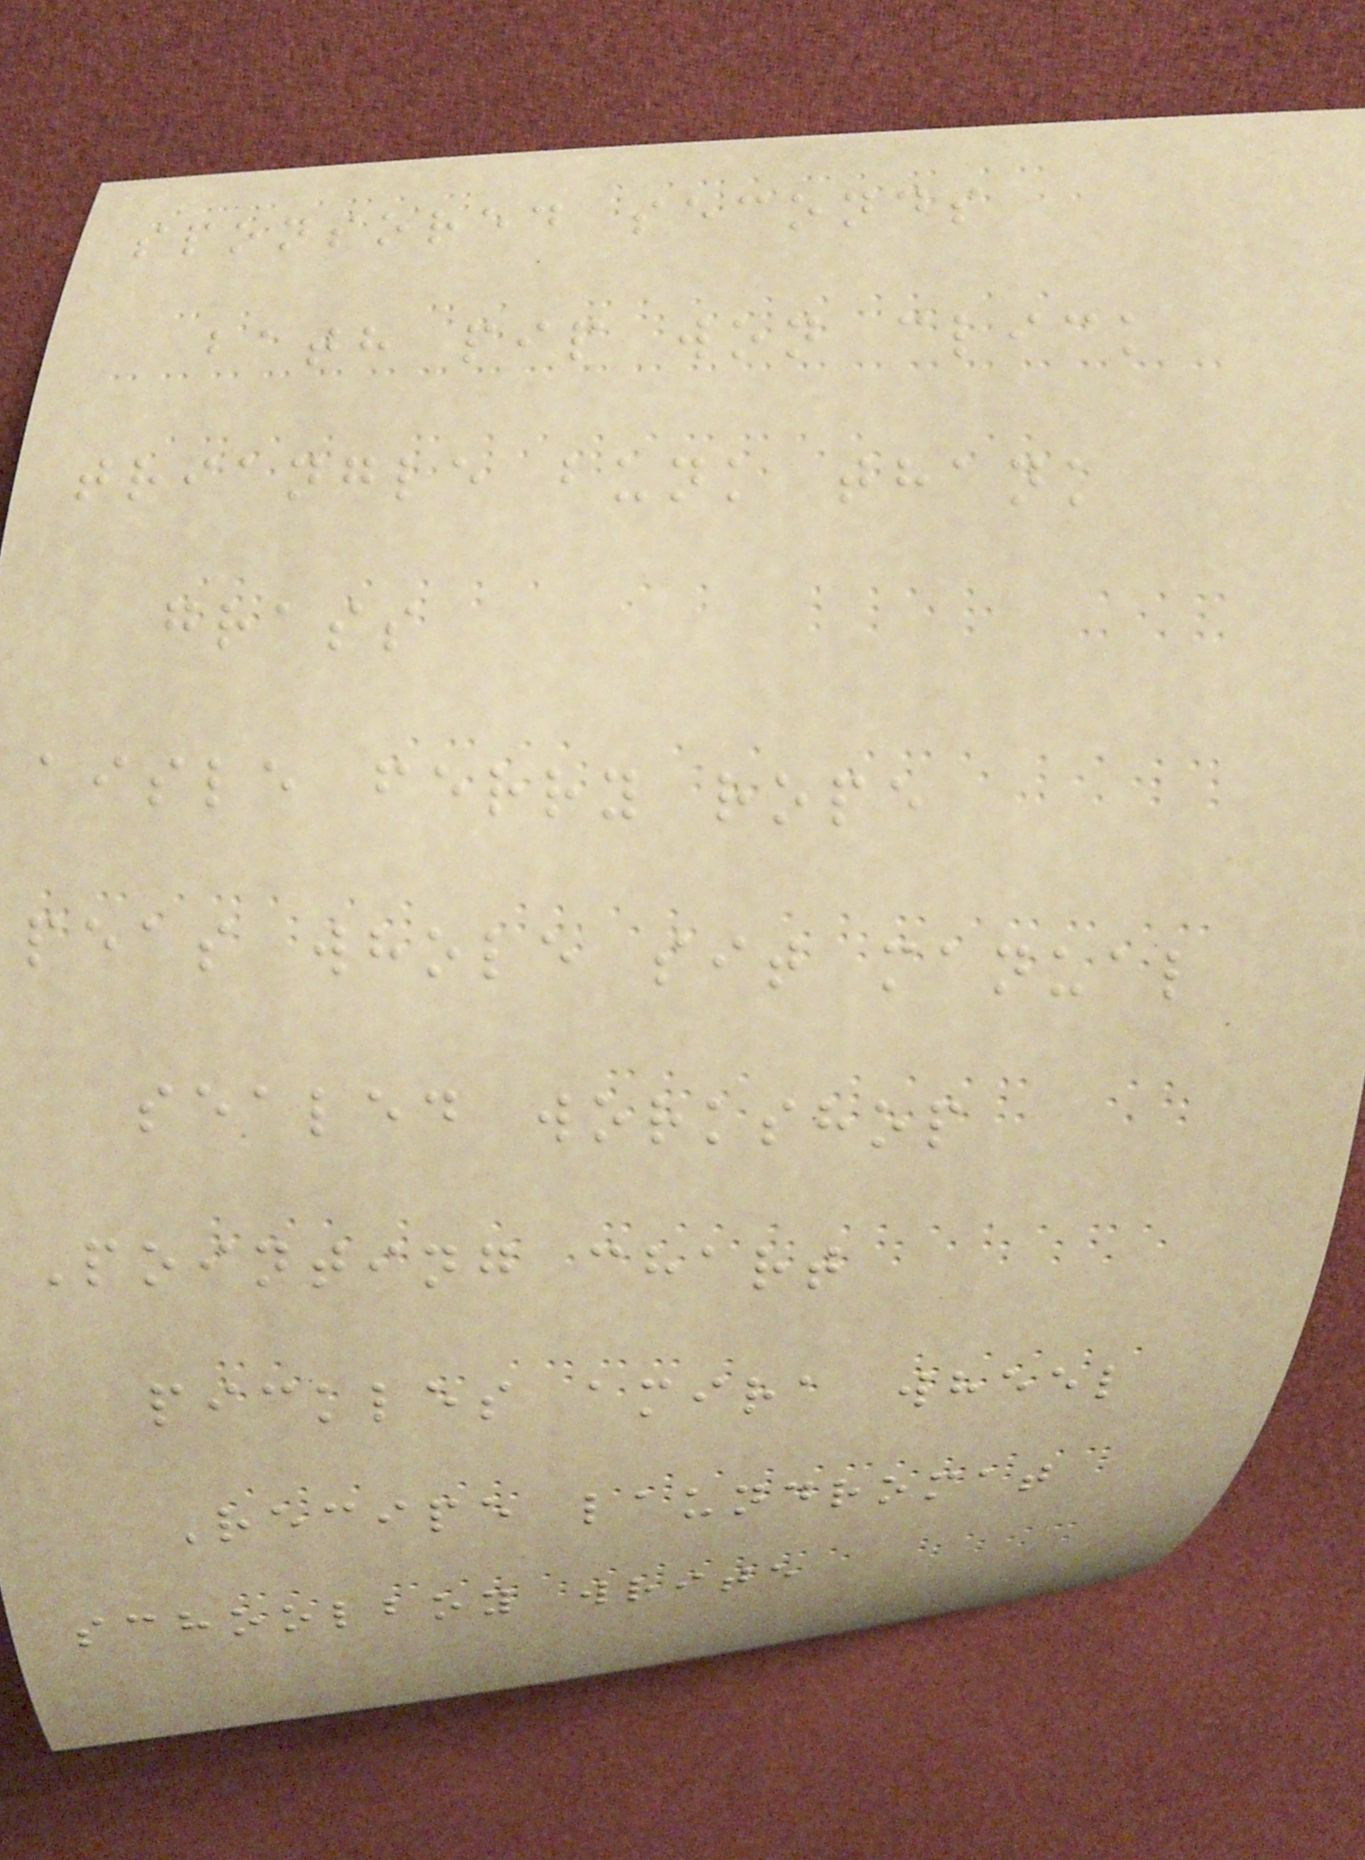sponsored seconds
bath pip won click
triangle bunk thank
grass
aisle ferry rope
peas whole sit manual
sealed workshop
Pointing chart
pickles amira wheel
Recipe laundromat
schoolboy write
